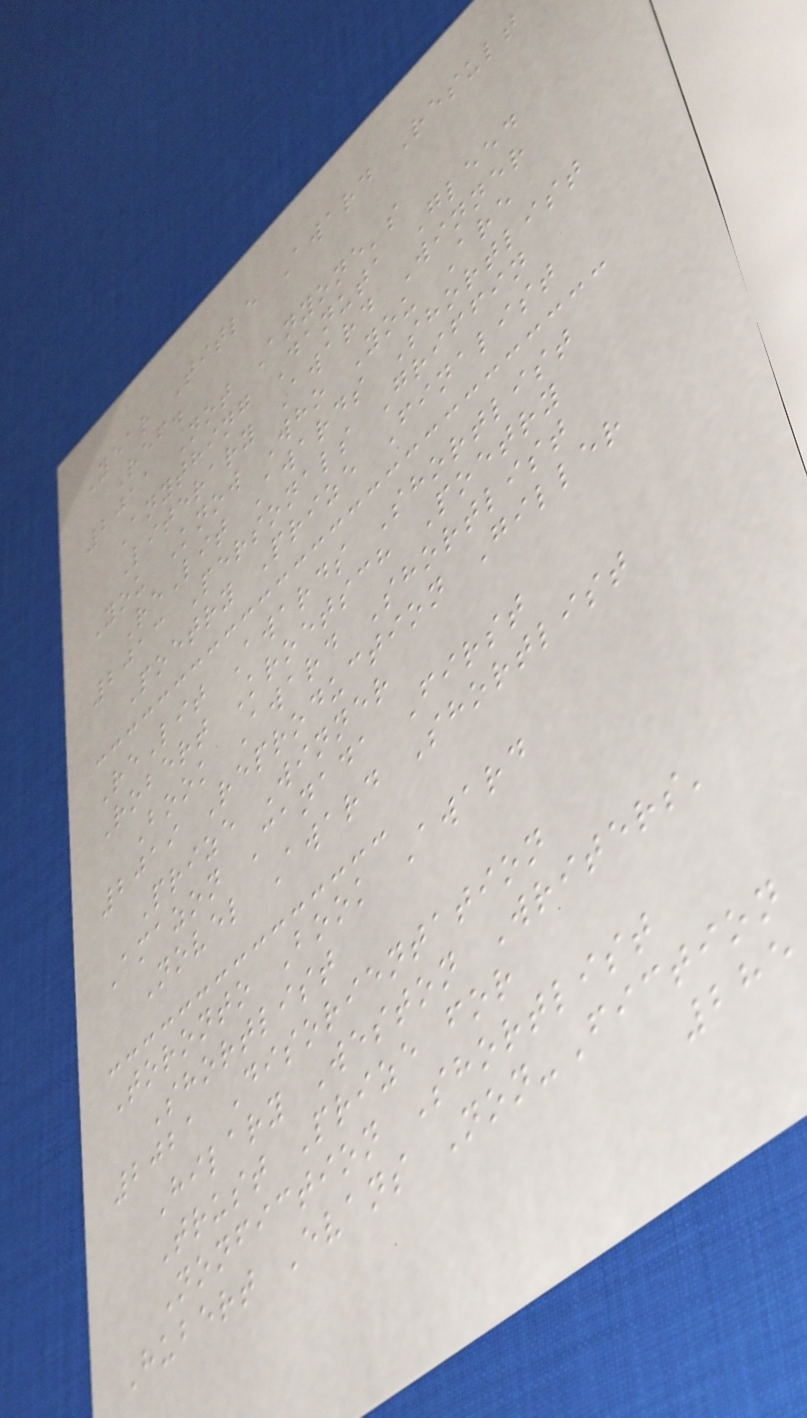Year Title Award Result
Ref.
2011 Not Anyone's
Anything Danuta Gleed
Literary Award Winner
You Know Who You Are
ReLit Awards Shortlist
2013 Personals Griffin
Poetry Prize Finalist
ReLit Awards Shortlist
Robert Kroetsch Poetry
Book Award Shortlist
2019 Reproduction Giller
Prize Winner
Amazon Canada First
Novel Award Shortlist
Toronto Book Award
Shortlist
2021 Disorientation
Hilary Weston Writers'
Trust Prize for
Nonfiction Shortlist
Hubert Evans Non-Fiction
285
